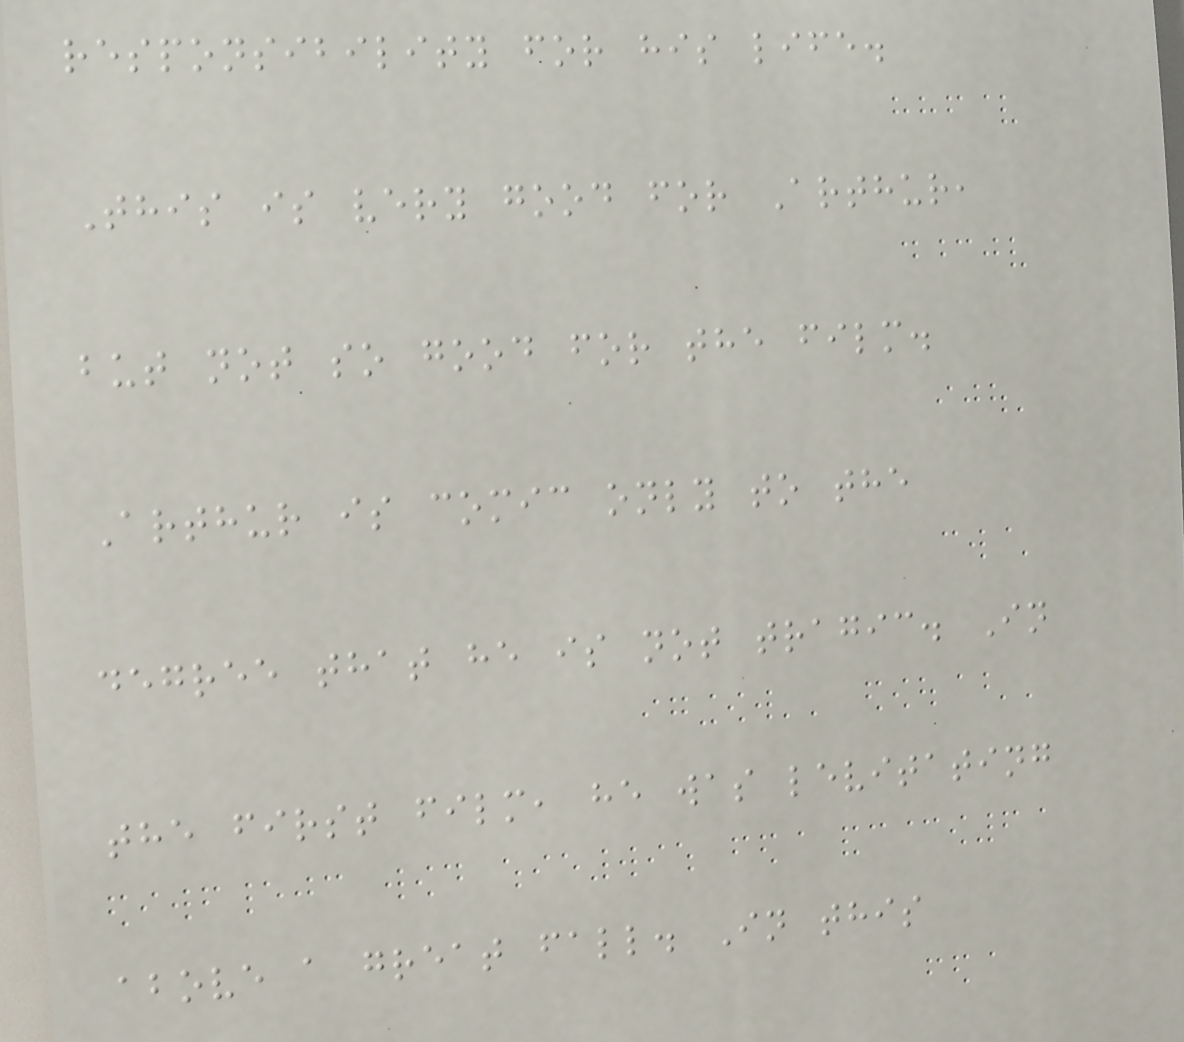responsibility for his life.
This is very good for Arthur,
but not so good for the film.
Arthur is comic only to the
degree that he is not tragic. In
the first film, he was levitating
above a great fall. In this
